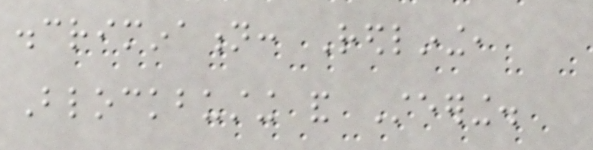discrimination: Redlining,
Blockbusting and Steering.
